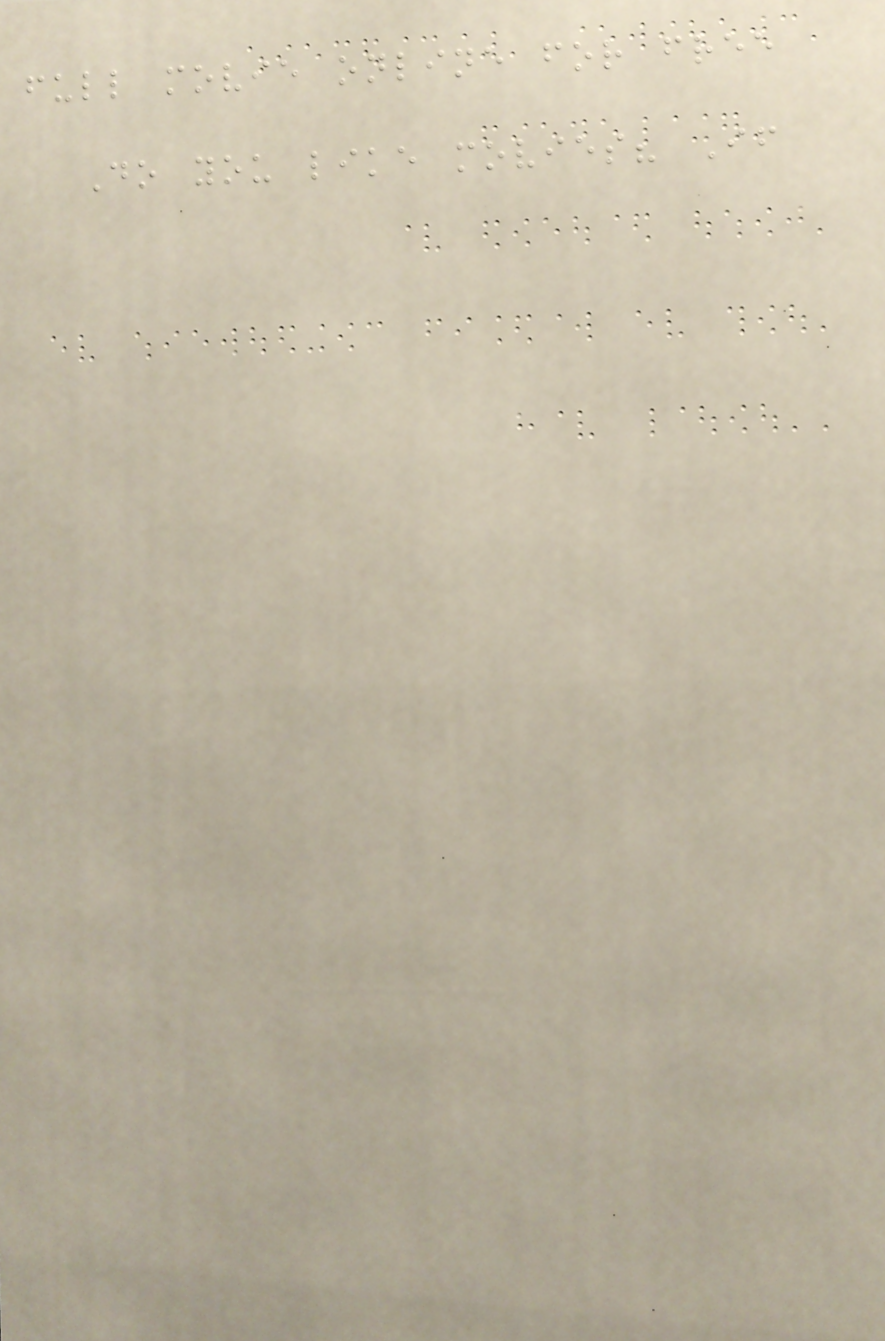full movie online for free
Do you like movies? If
